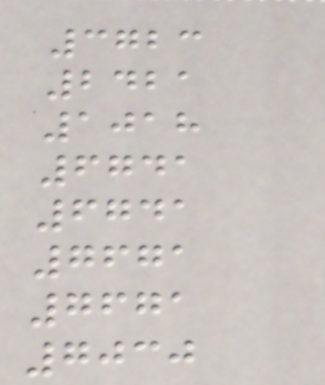3723
2421
1018
6741
6741
7671
7671
7030
